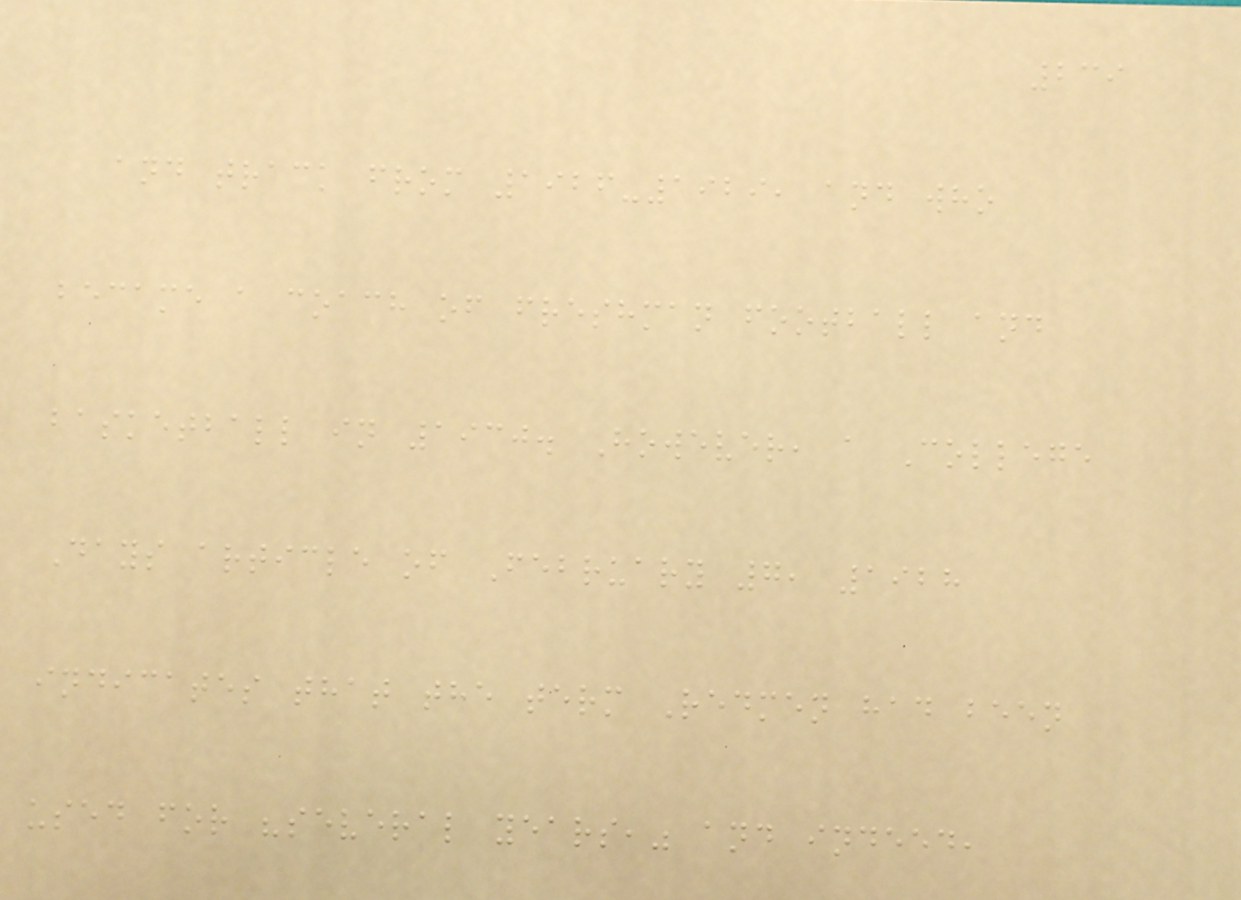239
and track from 1926-1929, and who
became a coach of freshman football and
basketball in 1930. However, a College
Days article of February 7, 1928
indicates that the term Redmen had been
used for "several years," and indeed,
